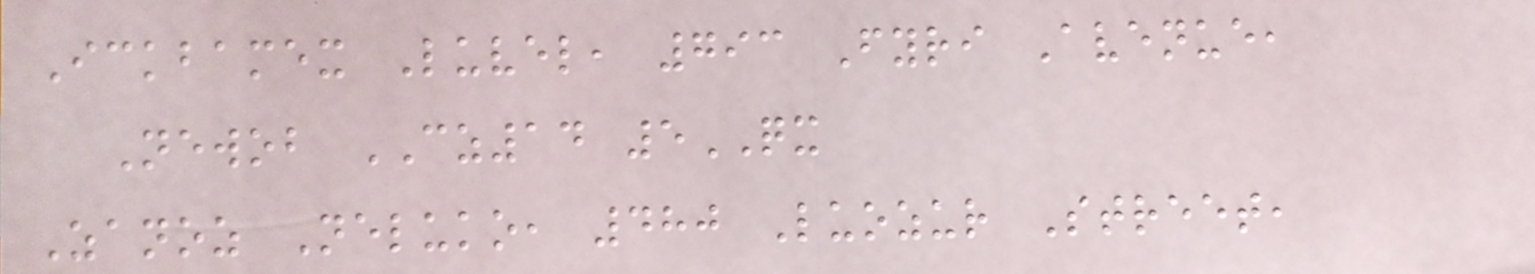Ickbamex Luvel, 793 Fyri Avenue,
Newob CZ14 5QX
Zanoz Neluko, 480 Luozur Street,
